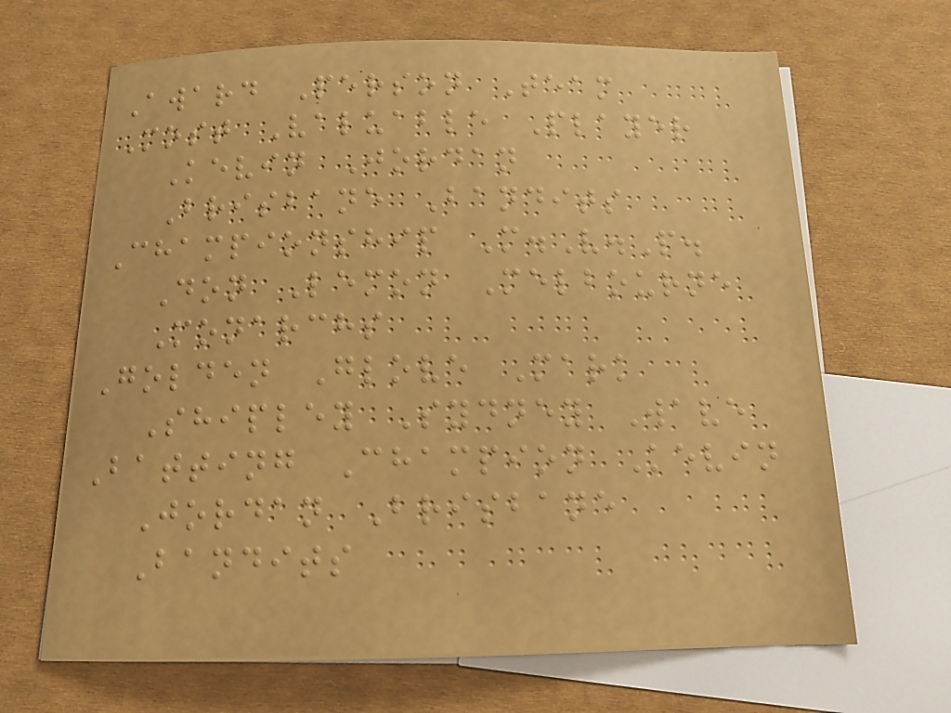Award Person Team
Most Valuable Player
Kevin Jordan
Brisbane Bandits
Championship M.V.P.
Don Lemon Melbourne
Monarchs
Golden Glove Mark
Shipley Sydney Wave
Batting Champion Kevin
Jordan Brisbane
Bandits
